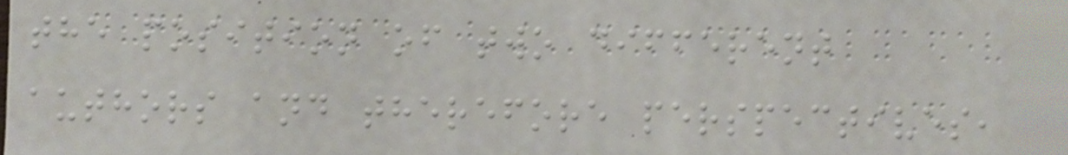the position of two different
authors and therefore perspectives,
